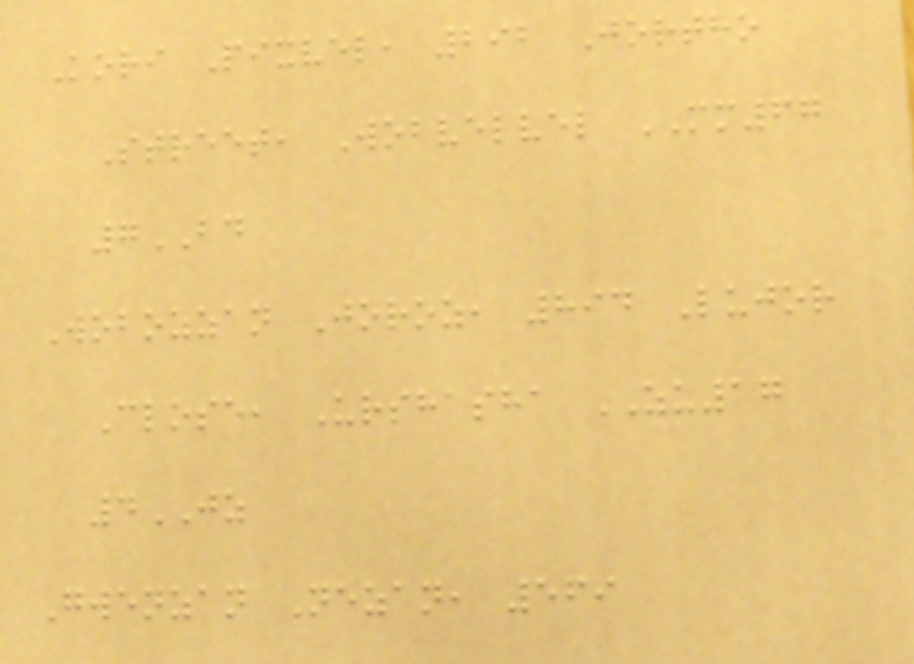Kori Pixvel, 292 Jortho
Street, Wobvelvel MM67
7BD
Wobozzan Joroz, 894 Lujor
Close, Urshasha ZU17
4JZ
Gwenzan Nezan, 569
